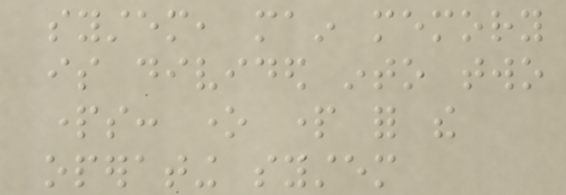system, main memory
is divided into two
parts: one part for the
operating system
